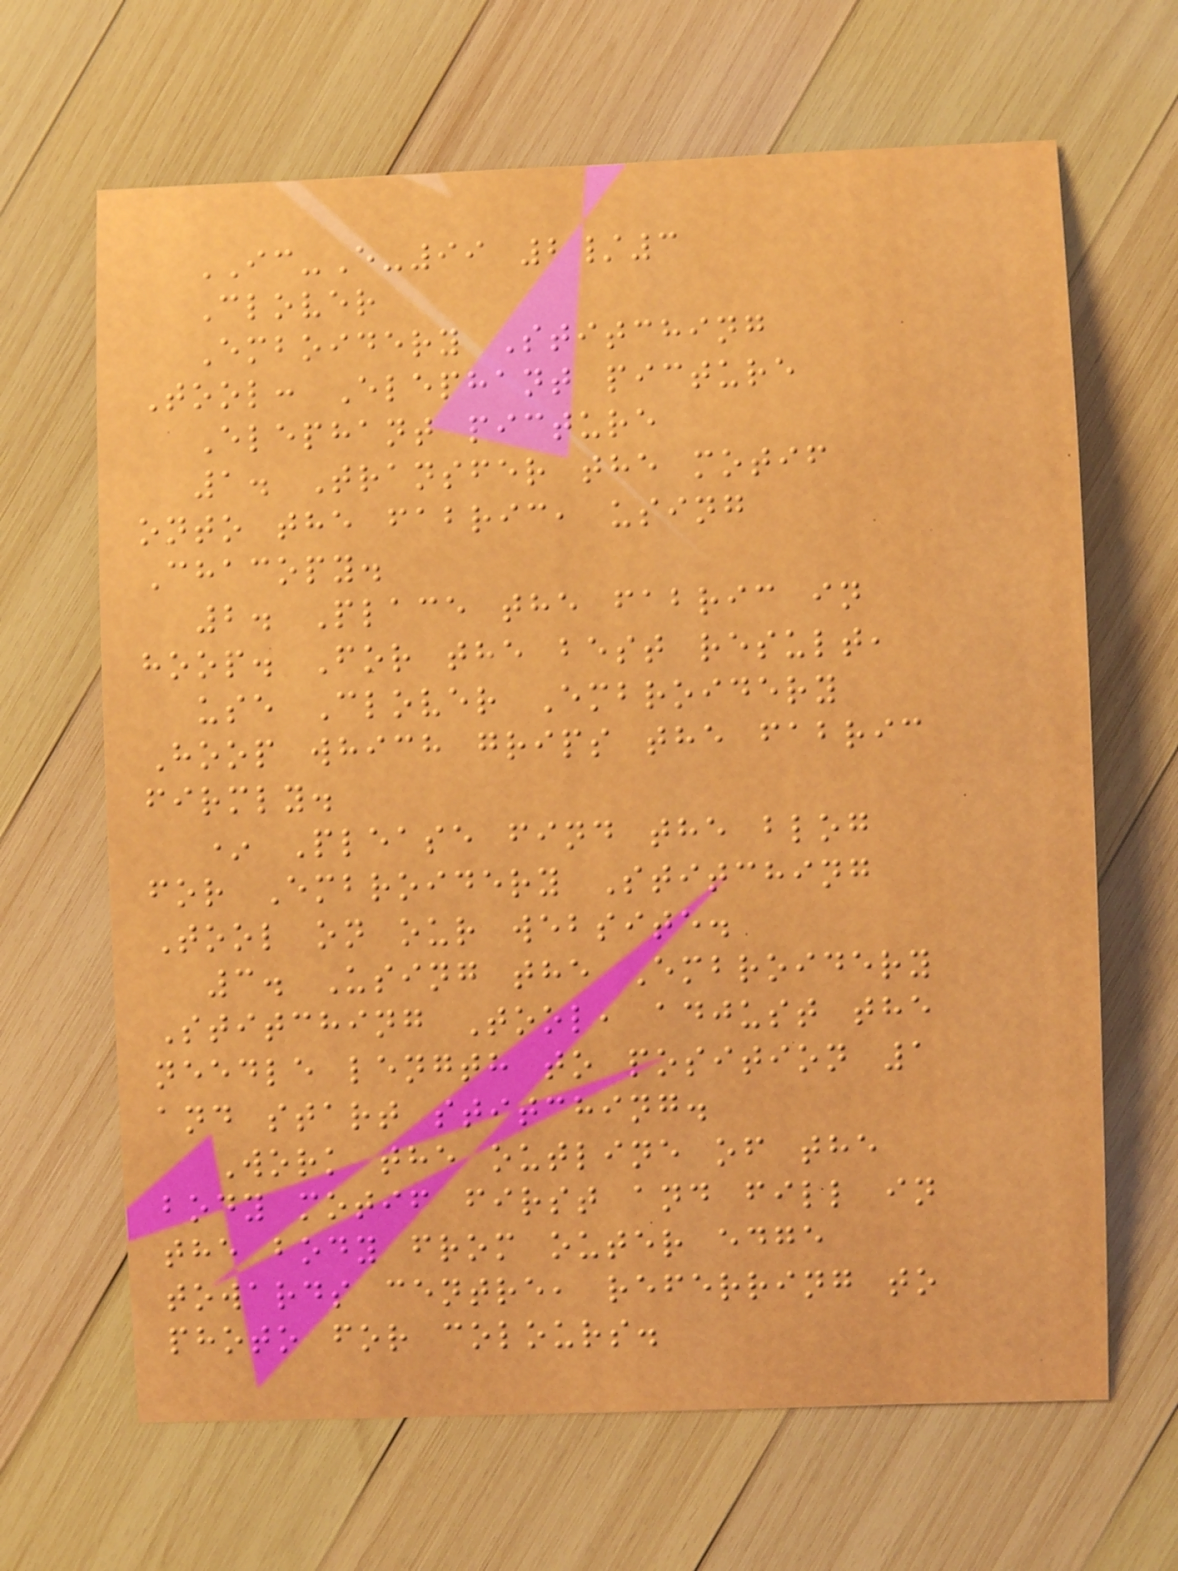IC-E-99 2/3
Clover
Emboidery Stitching
Tool: Elephant picture
Elephant picture
1. Transfer the motif
onto the fabric, using
Chacopy.
2. Place the fabric in
hoop. For the best result,
use Clover Embroidery
Hoop which grips the fabric
firmly.
* Please find the blog
for Embroidery Stitching
Tool on our website.
3. Using the Embroidery
Stitching Tool, adjust the
needle length to position 1
and start stitching.
Work the outline of the
body motif first and fill in
the body from outer edge
towards centre, referring to
photo for colours.
